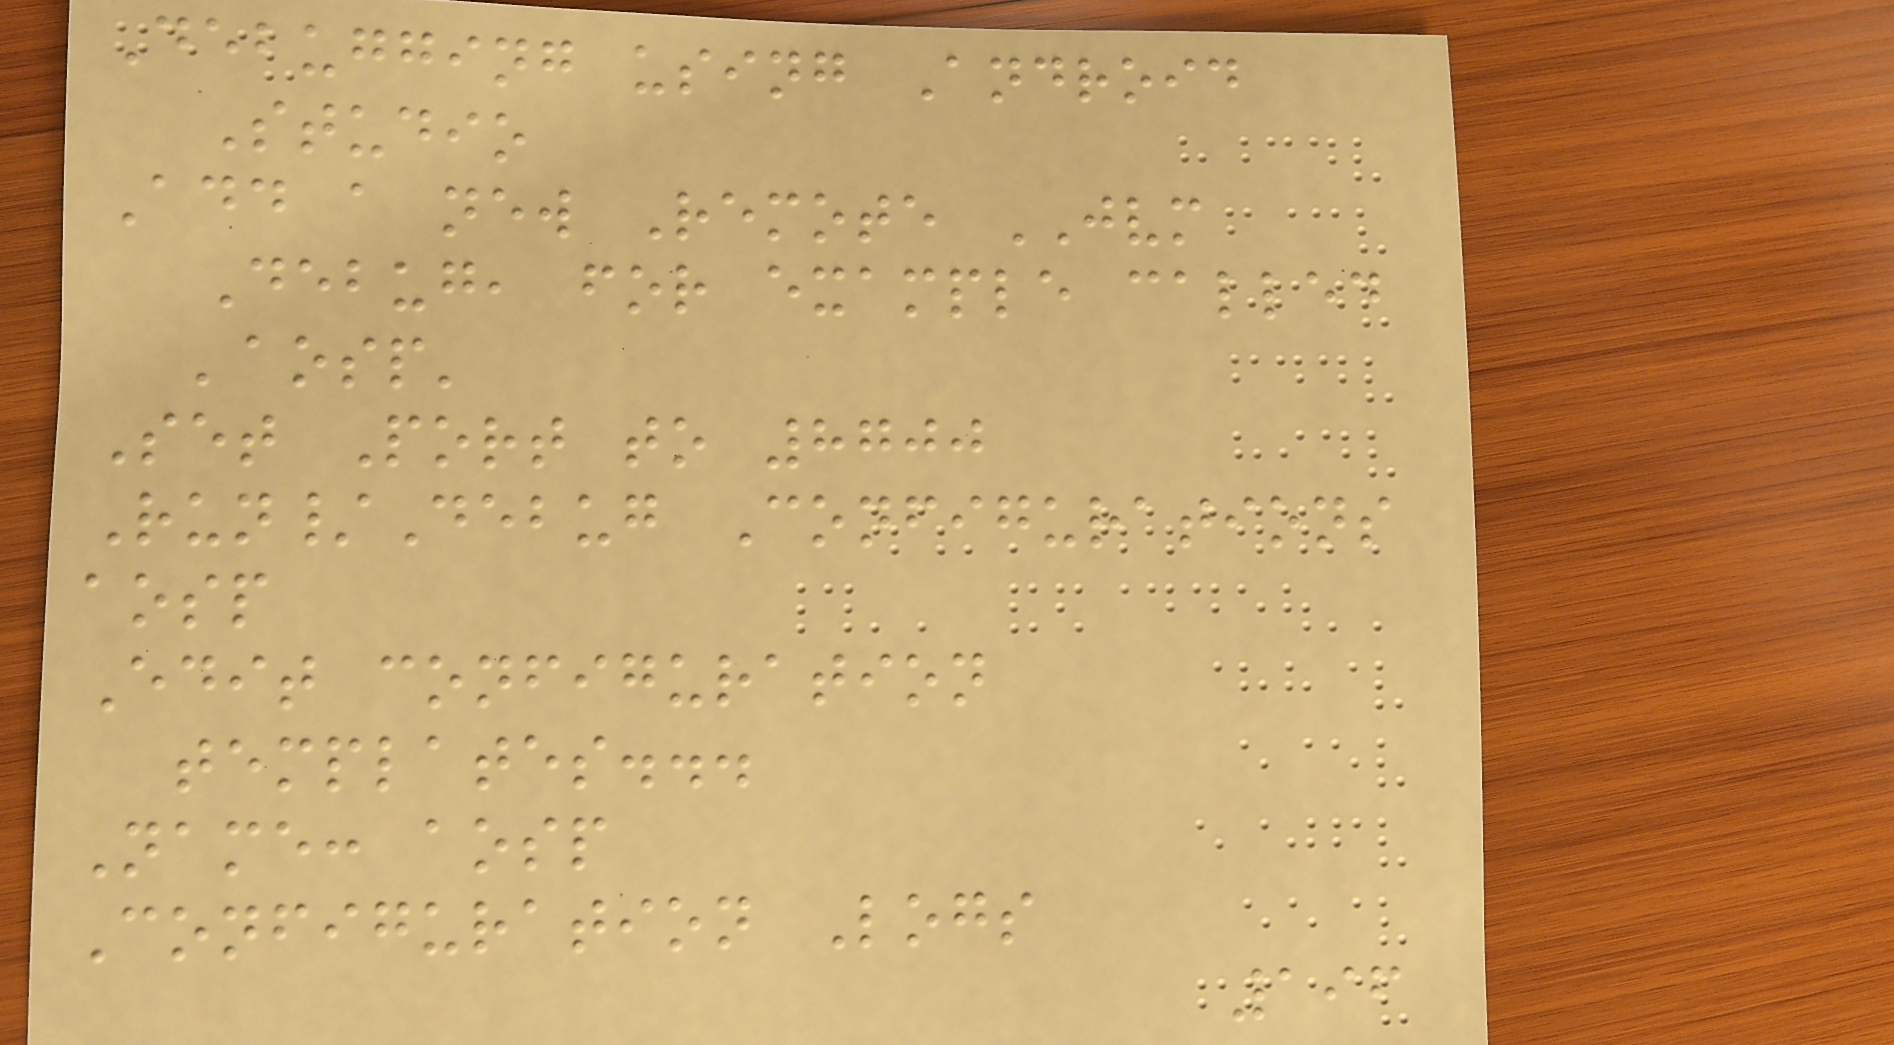Debugging using Android
Studio
Add a new Remote JVM
Debug, for example called
'aosp'
Set Port to 8700
Run/Debug Configurations
aosp
Edit configuration
templates...
Name: aosp
Configuration Logs
196
